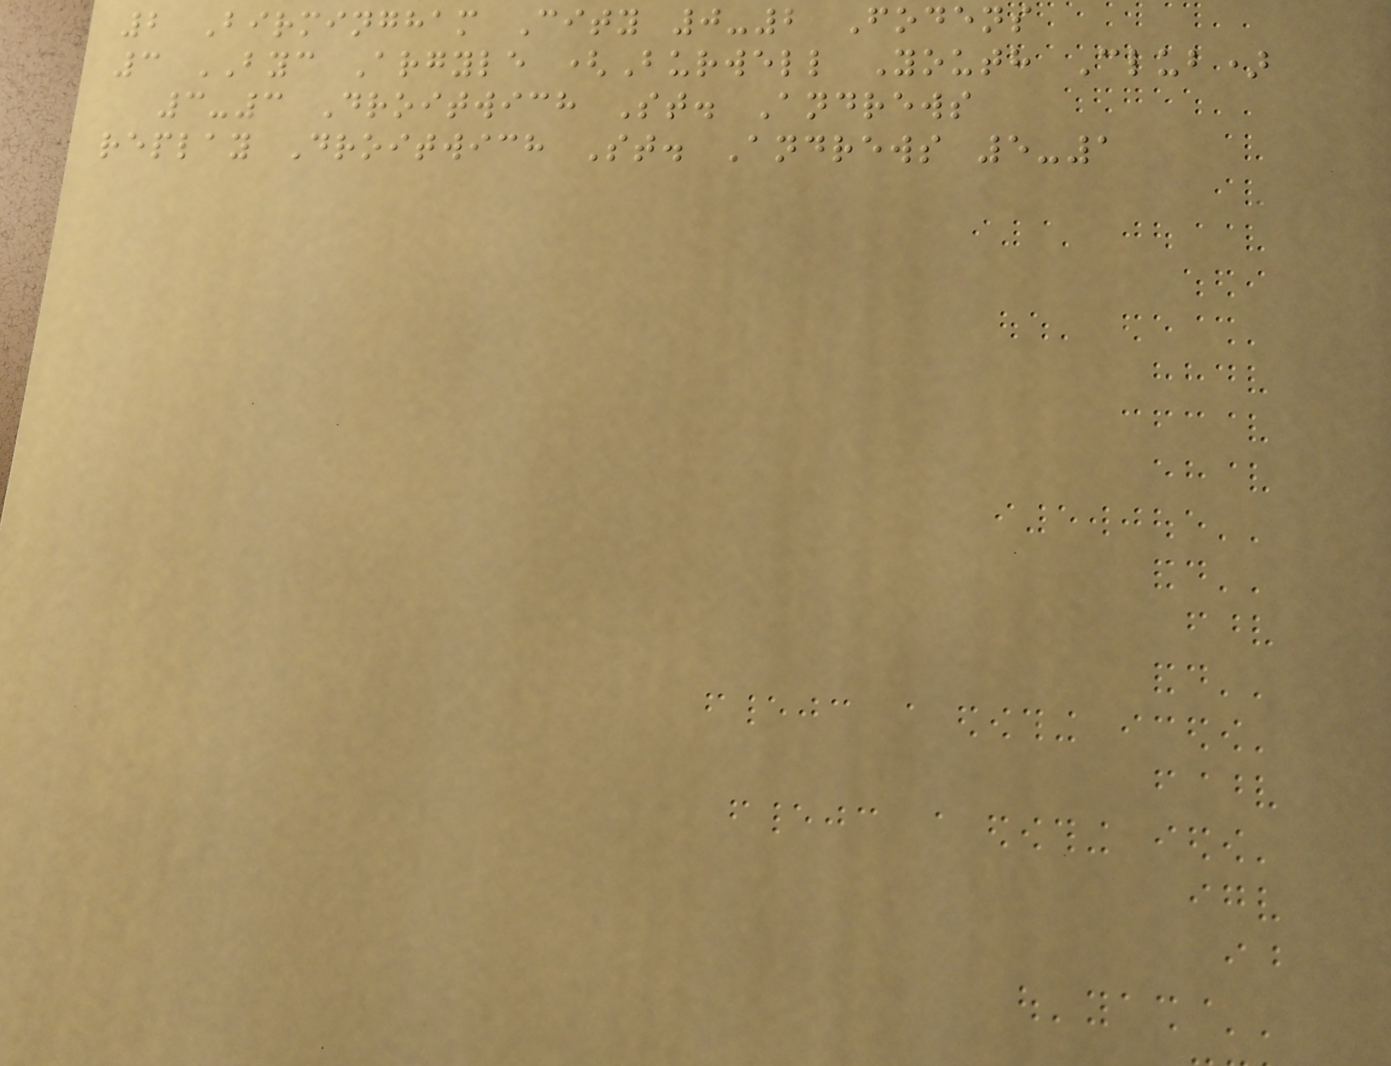2 Birmingham City 0-2 Fodens
3 BYC Argyle (Burwell Youth Club)
3-3 Droitwich St. Andrews
replay Droitwich St. Andrews 5-1
